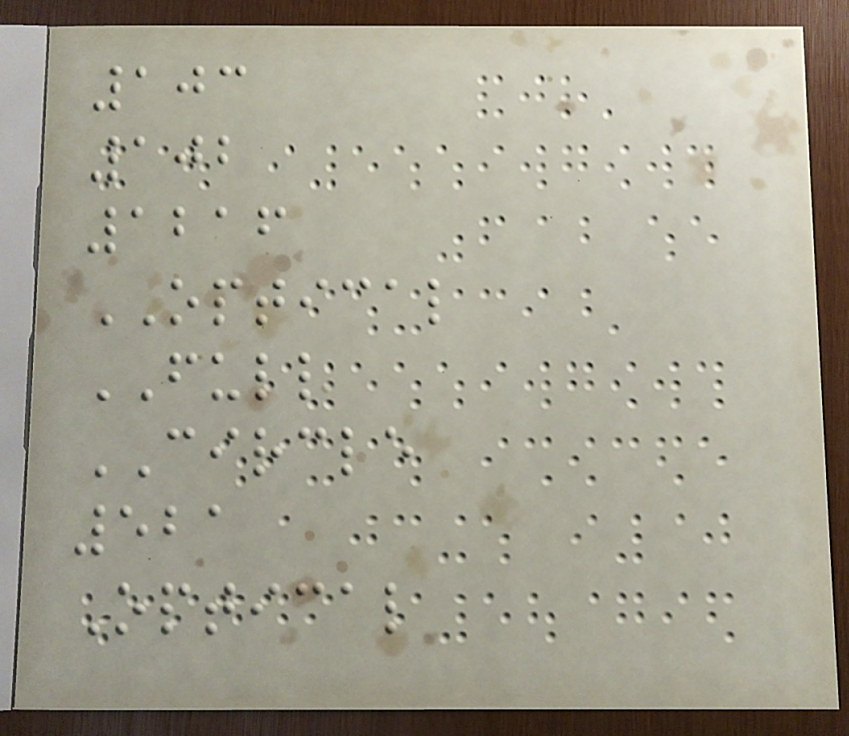103
102
1216
OPTICAL
FULL
CIRCLE
521
Optical
